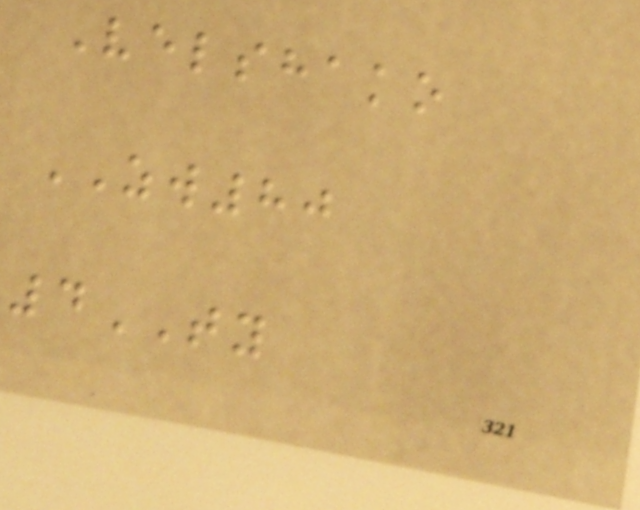Velshako
ZW80
4TY
